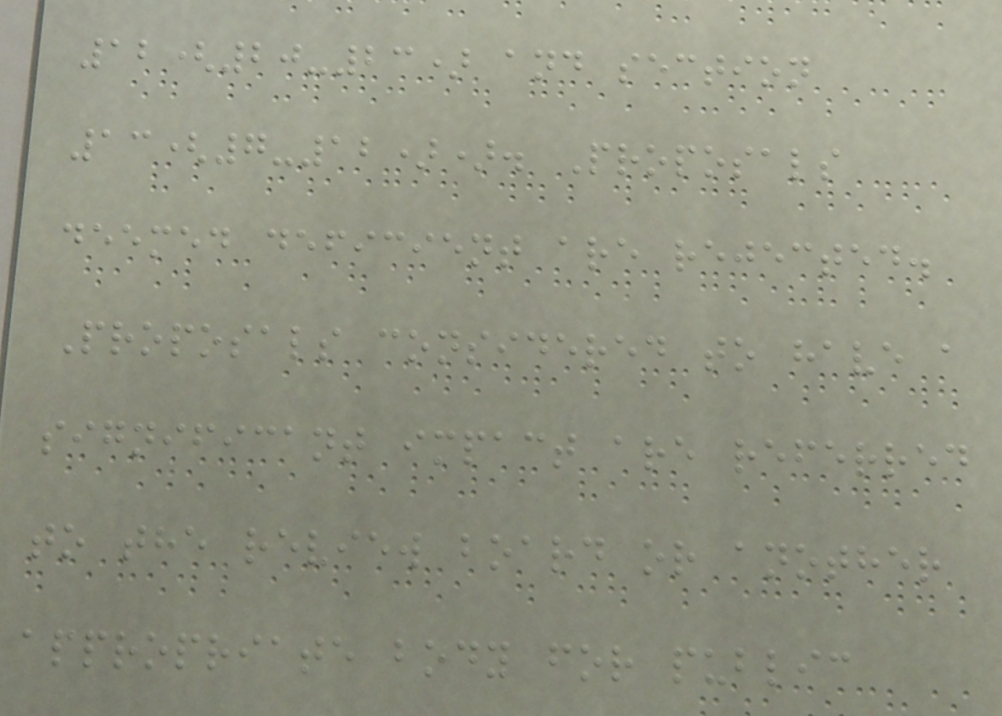12(20-23) and section
13(7-12)). Proposals
deemed deficient are rejected.
Proposals considered to have a
significant impact are referred
to the review board or another
appropriate body for public
